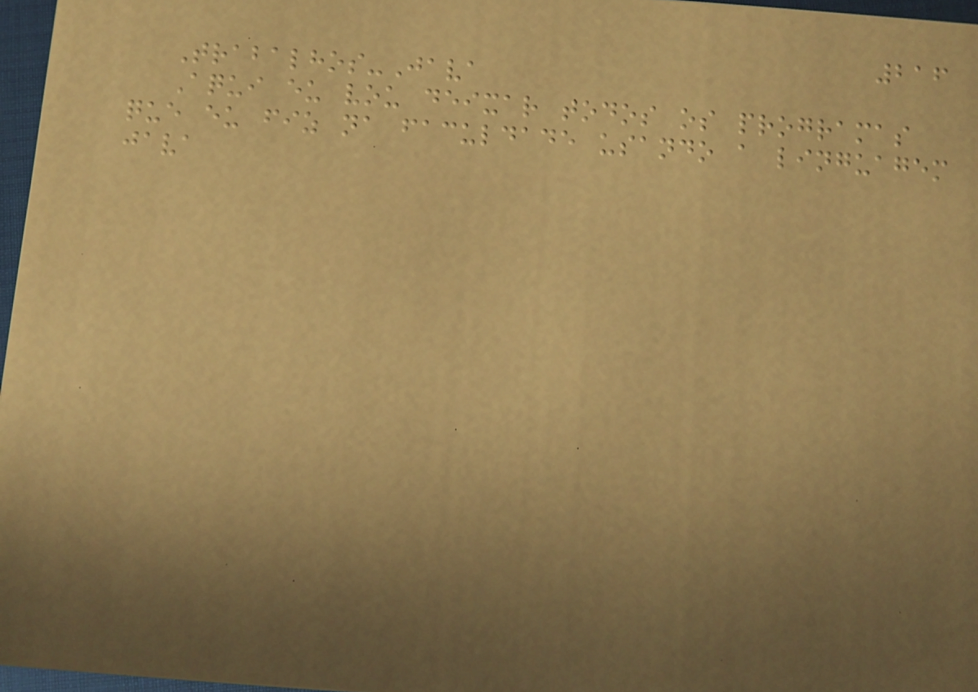216
Trabalhos-Java
Aqui eu vou deixar todos os programas
que eu fiz na faculdade usando a linguagem
java
